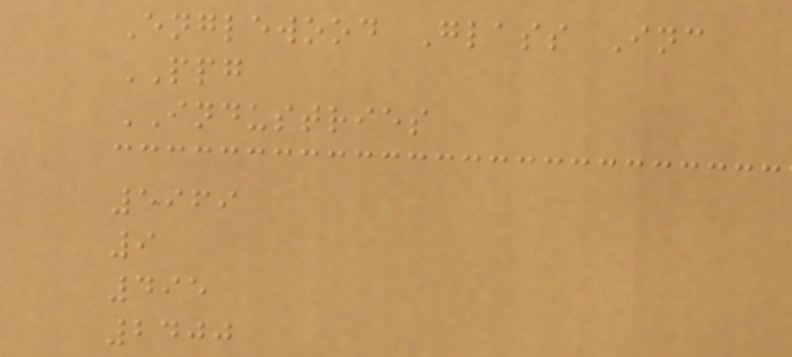Englewood Glass Inc
PPG
INDUSTRIES
5969
9
495
2400
